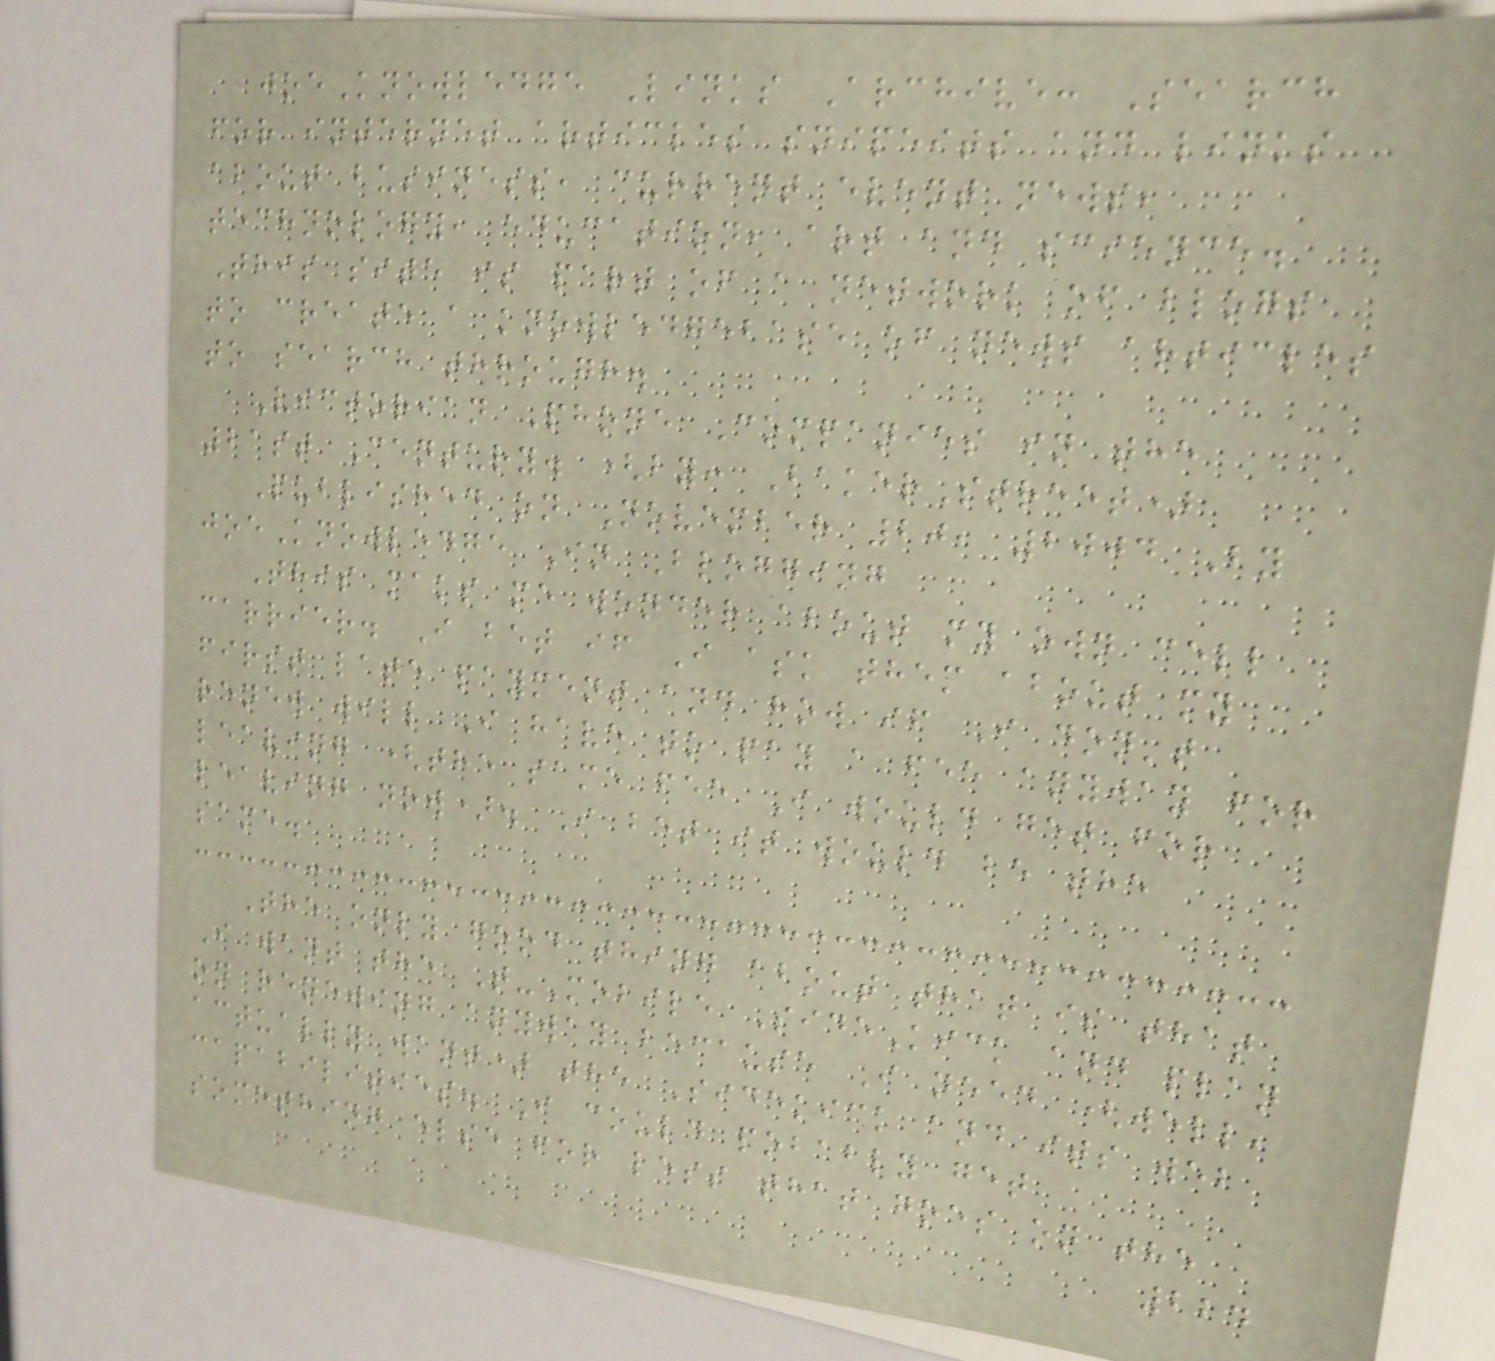joeKnowledge Links Archive: Search
for internet articles snipeits and links
about business, current event news,
technology, education, art and science.
This site is part of a network of blogs
to create a knowledgebase of news articles
to search through.
Victorian Phone Companies in the
21st Century. (by: BakerStreet)
Published on November 20, 2004 By
joeKnowledge In Blogging
This maks me wonder about my own cell
carrier. I bet if I ask them about my
first late payment and how if I don't
renew will I have to pay a fee anyway for
leaving (the same fee I would get for
leaving now). I bet it would be the
same.
The only good thing about that is that
I want the T-Mobile SideKick and plan
on renewing anyway because I need (well,
actually want) the Sidekick and its web
capabilities. I could pobably get
something else for less that goes on the
224
